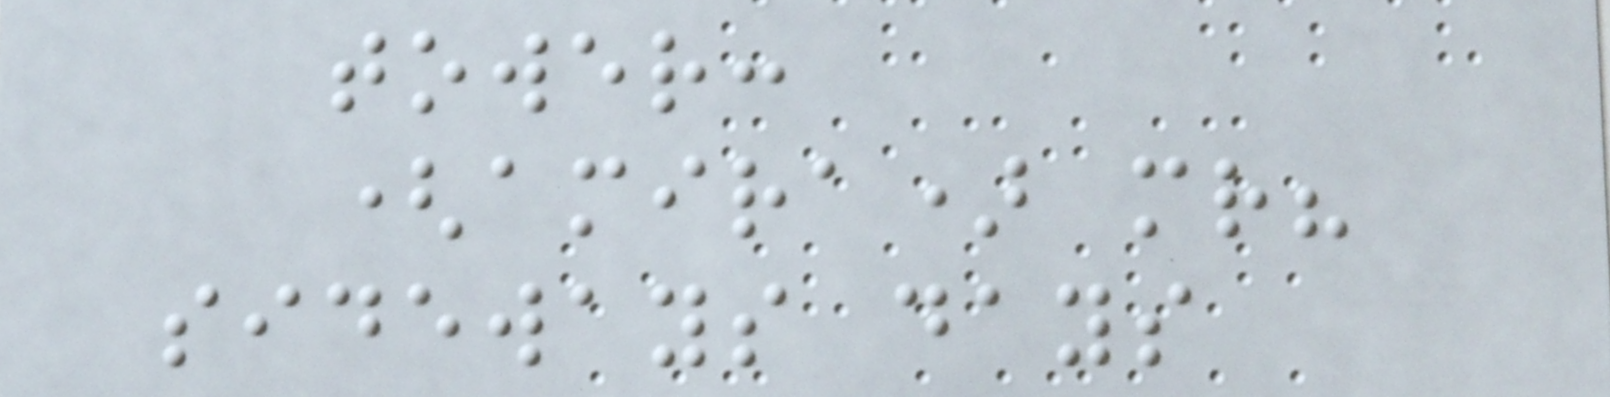tower:
(amira) mr?
sideways days
